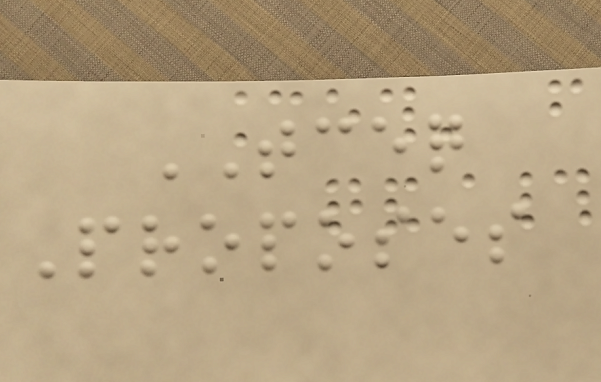TCEQ
Proposes
